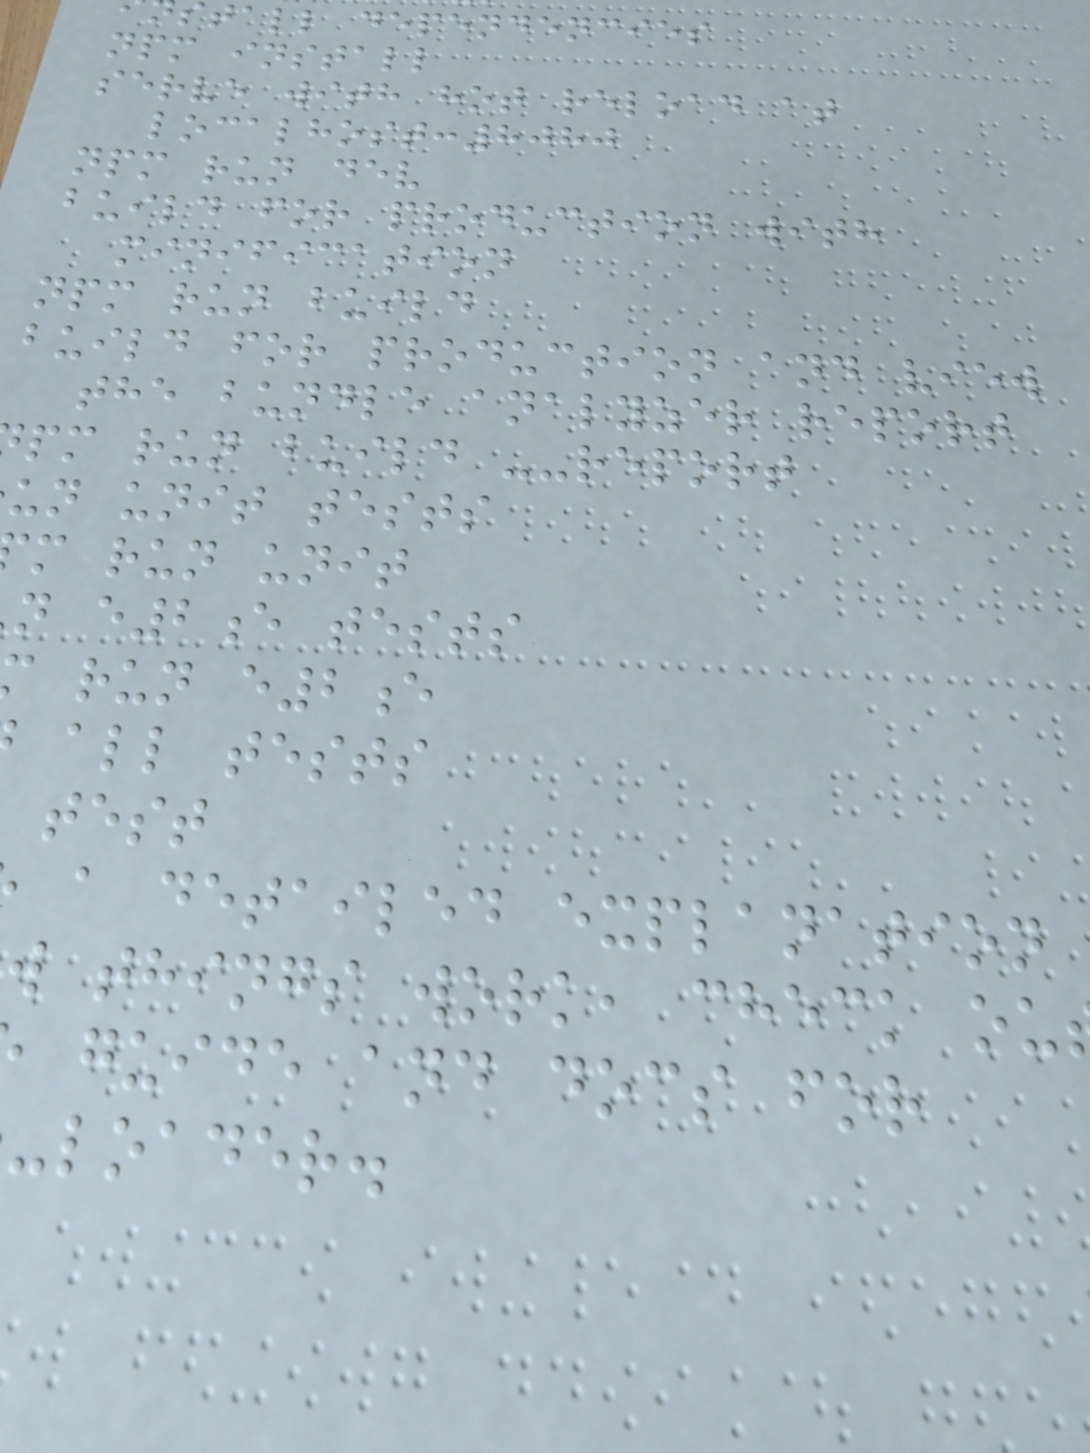tall dependencies
npm install
serve with hot reload at
localhost:8080
npm run dev
build for production with
minification
npm run build
build for production and view
the bundle analyzer report
pm run build --report
un unit tests
m run unit
n e2e tests
run e2e
all tests
test
a detailed explanation
w things work, check ou
guide and docs for
-loader.
